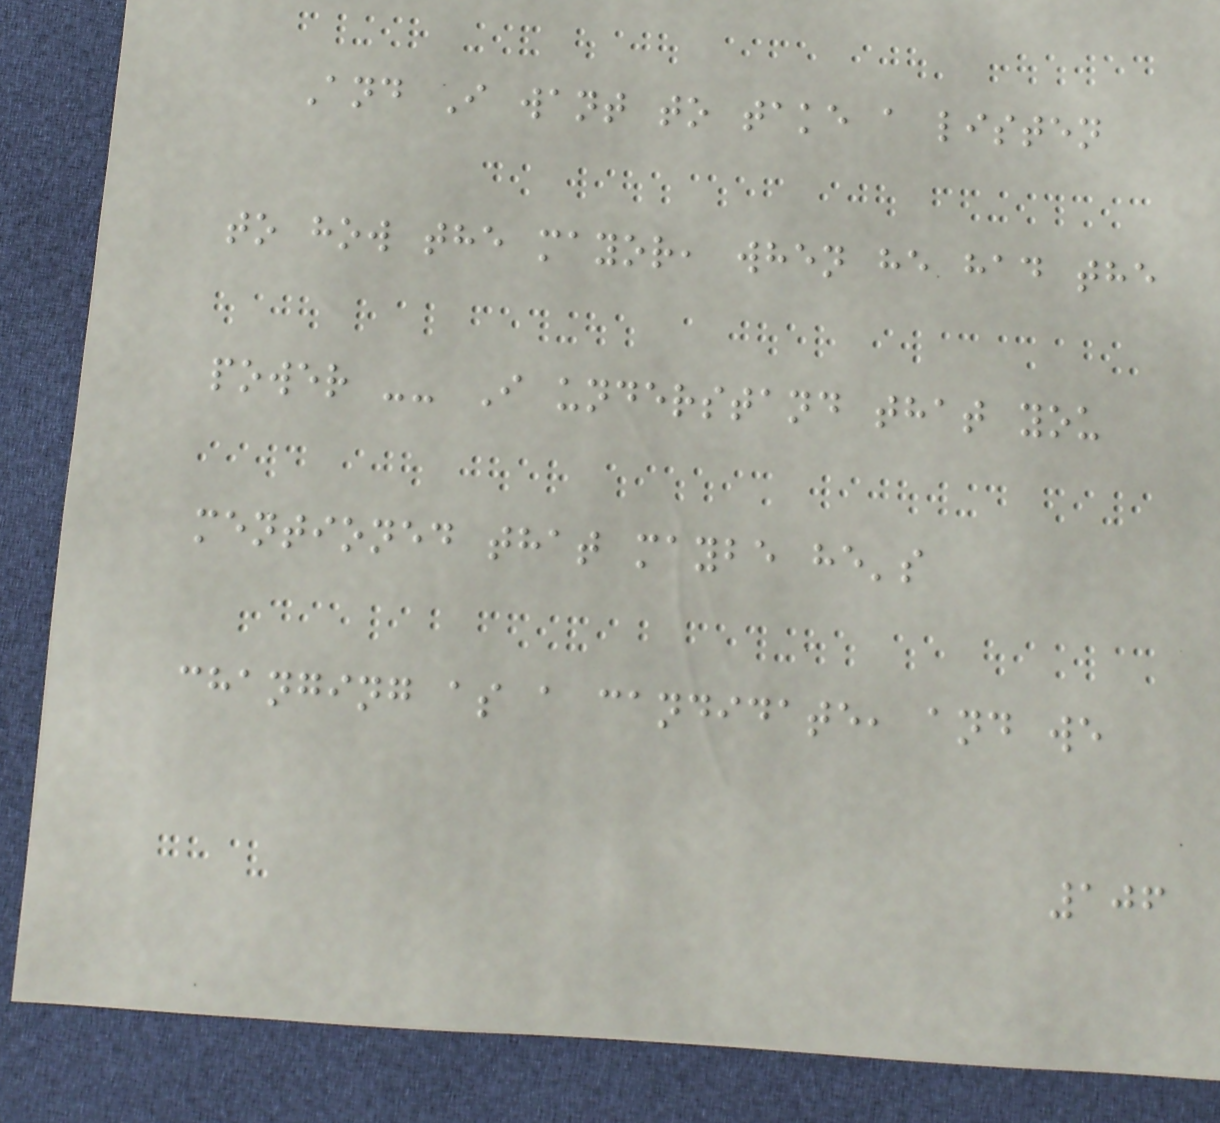And I want to take a listen
to how the mayor, when he had the
power -- I understand that you
mentioned that maybe he's
changing as a candidate, and we
106
